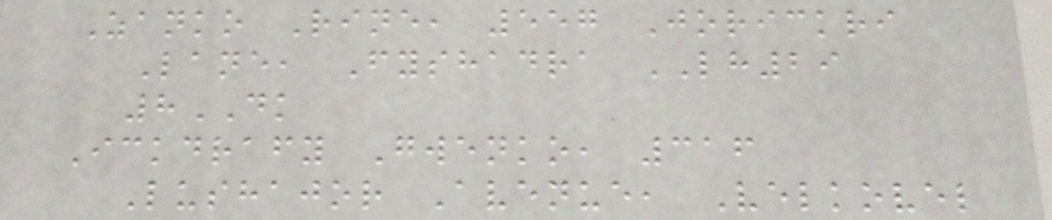Zanko Rine, 557 Jorickri
Lane, Fyshadra LH29
8DK
Ickdrafy Gwenko, 316
Lushajor Avenue, Velkovel
